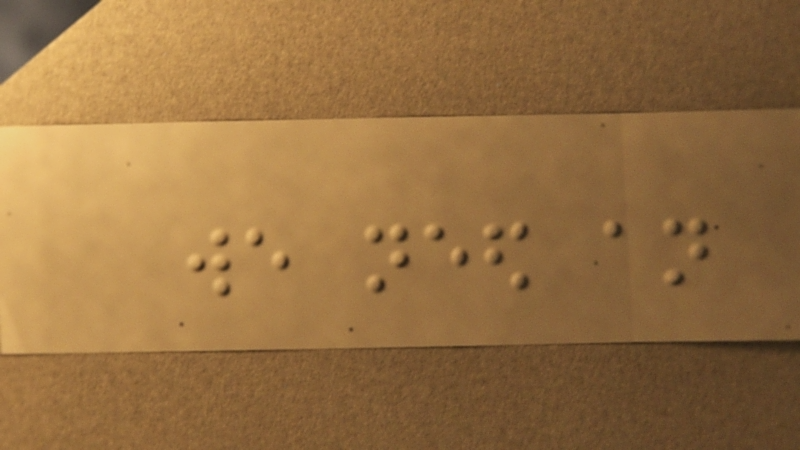we need an
